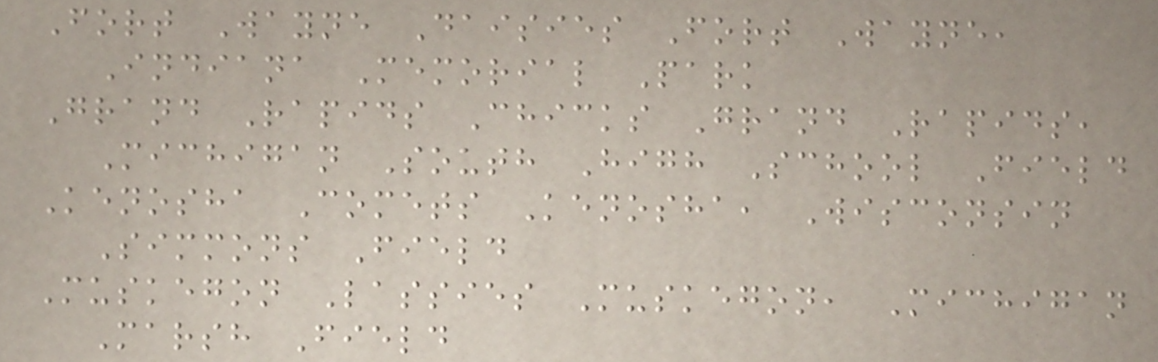Fort Wayne Daisies Fort Wayne,
Indiana Memorial Park
Grand Rapids Chicks Grand Rapids,
Michigan South High School Field
Kenosha Comets Kenosha, Wisconsin
Simmons Field
Muskegon Lassies Muskegon, Michigan
Marsh Field
